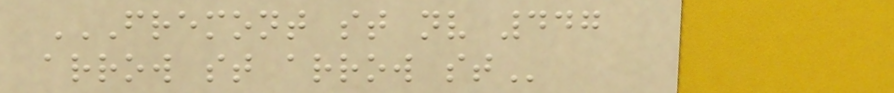FREMONT ST NV 447
ARROW ST ARROW ST
